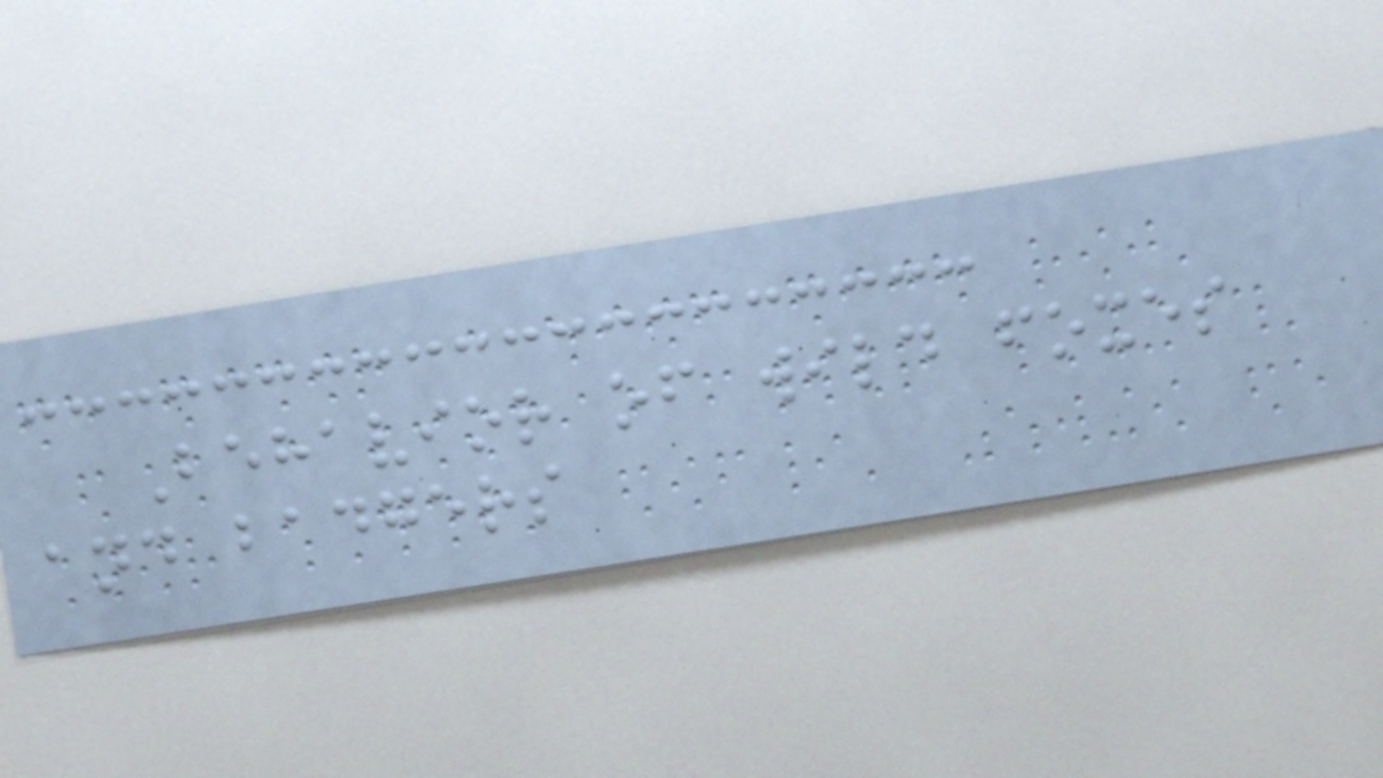Behavior of wild foxes
and badgers
